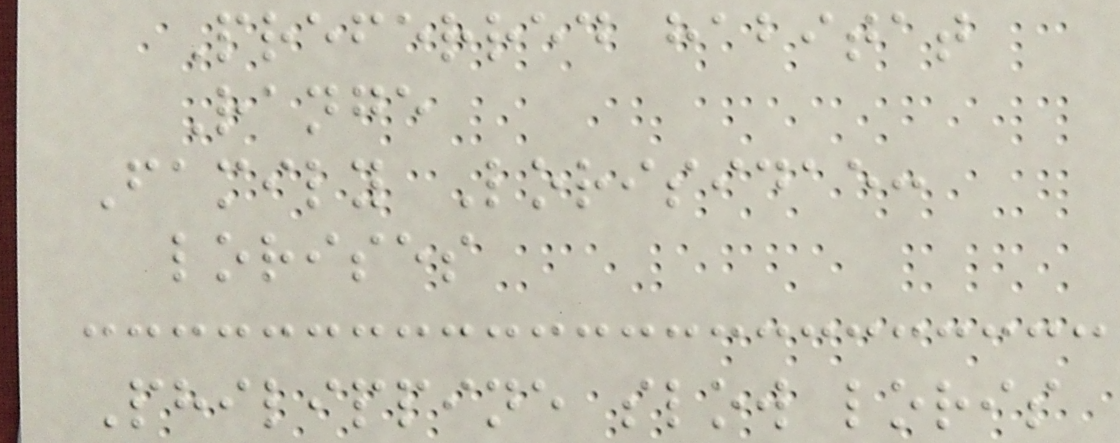Preferred habitat
Range
Family Lorisidae:
lorises
Philippine slow loris
